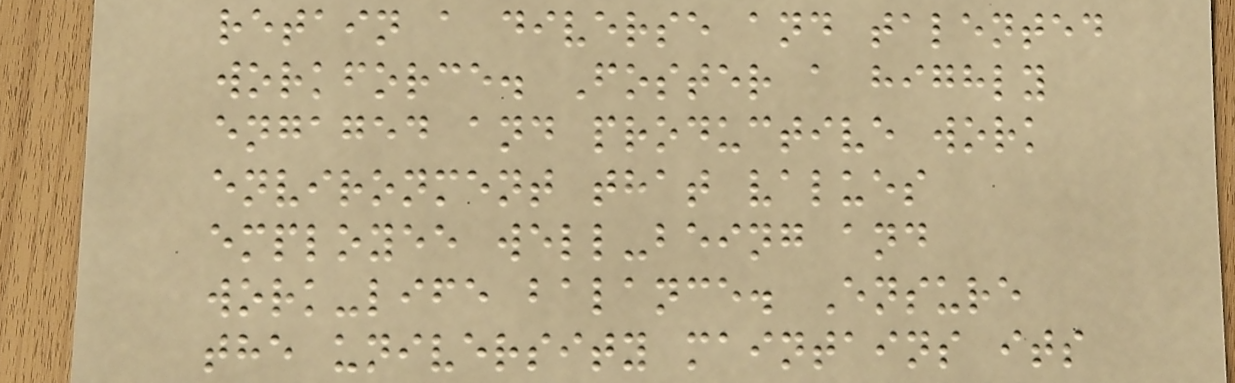retain a diverse and talented
workforce. Foster a highly
engaged and productive work
environment that values
employee well-being and
work-life balance. Ensure
the university maintains its
